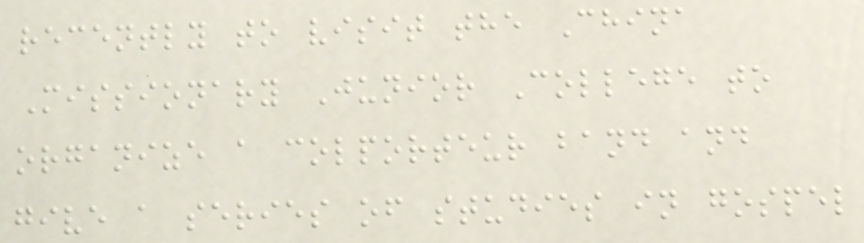recently to visit the China
Missionary Junior College to
organize a colporteur band and
give a series of studies in gospel
